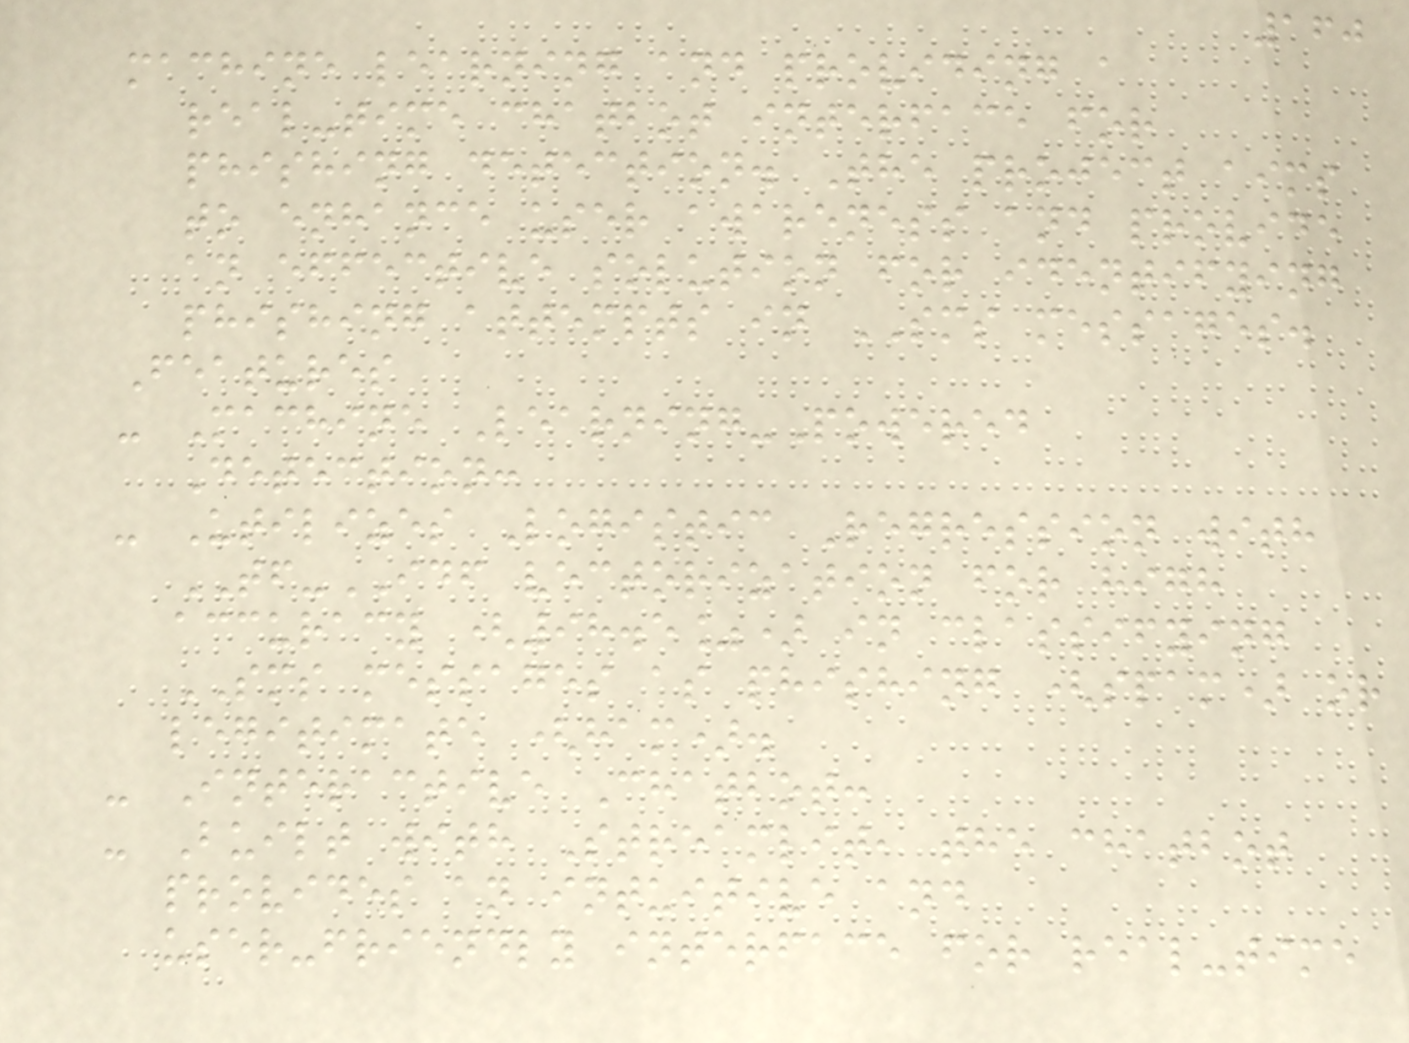160
machine learning and providing a
real-time chatbot interface for
phishing detection. The project aims
to enhance user awareness and provide
an effective solution for identifying
phishing attempts in SMS messages.
Features
- Machine Learning-Powered
Detection:
- Utilizes Logistic Regression with
TF-IDF vectorization for high
accuracy (98.5%) in classifying
SMS messages as phishing (spam) or
legitimate (ham).
- Interactive Chatbot:
- Built with Streamlit, the chatbot
provides an intuitive and
user-friendly interface for real-time
